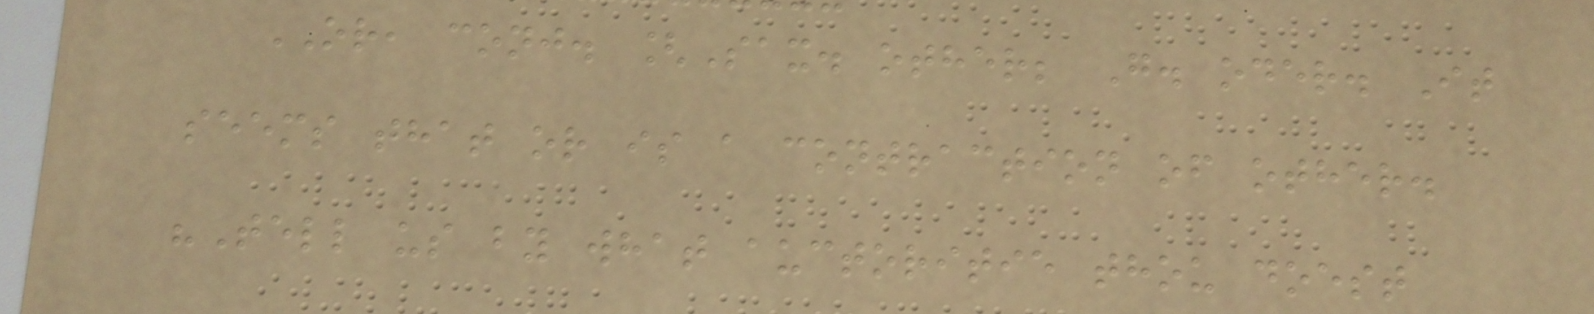OR, conj. [Sax. other; G. oder. It
seems that or is a contraction of other.
"Tell us by what auctoritie thou doest
